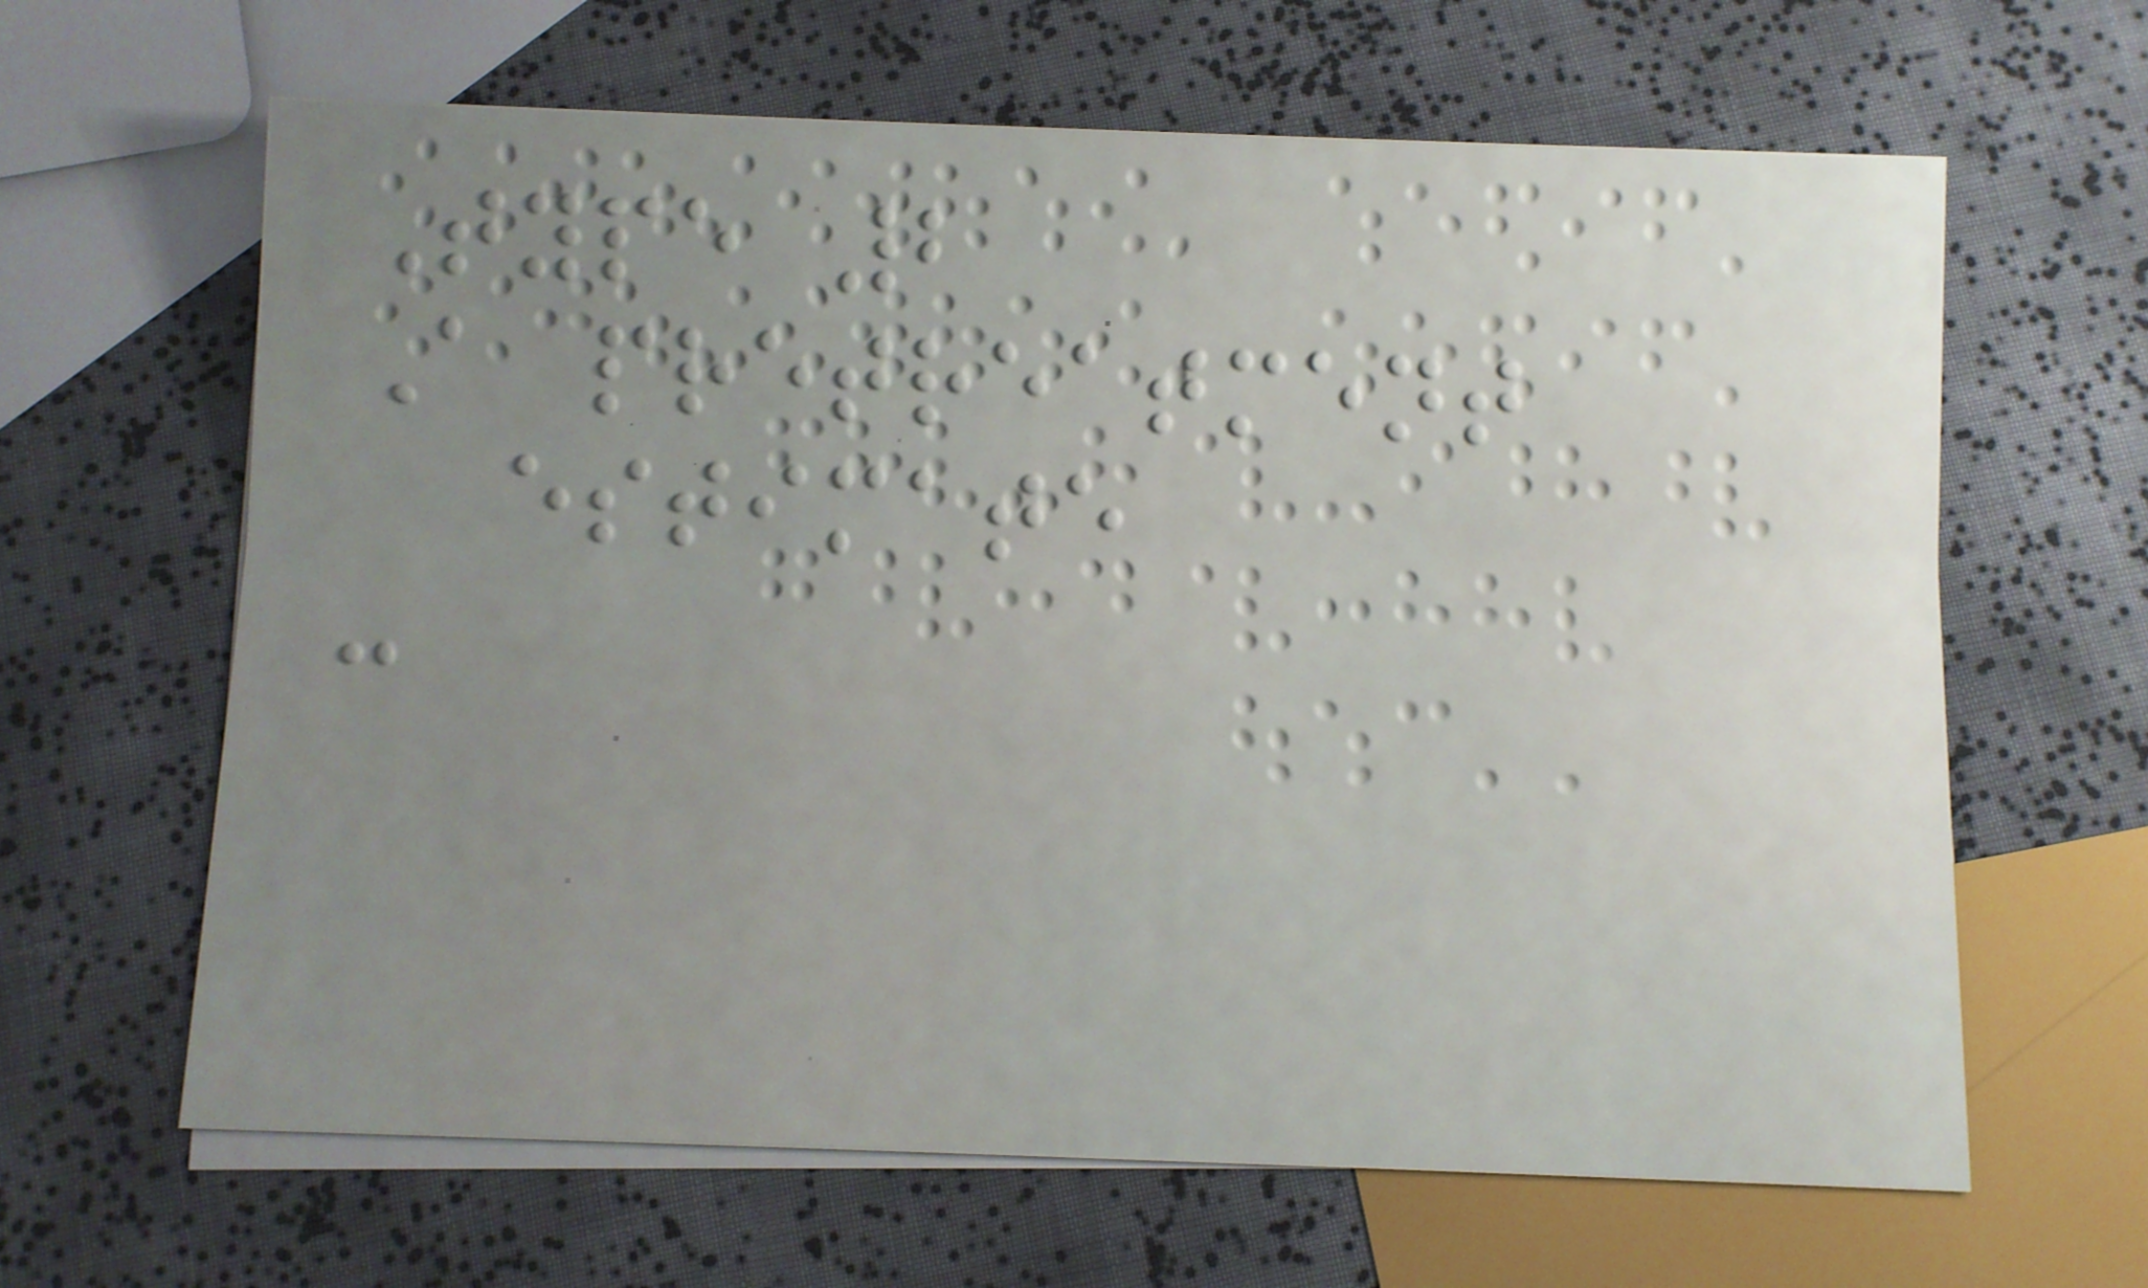Type 2
A pretreatment
estimate
-
